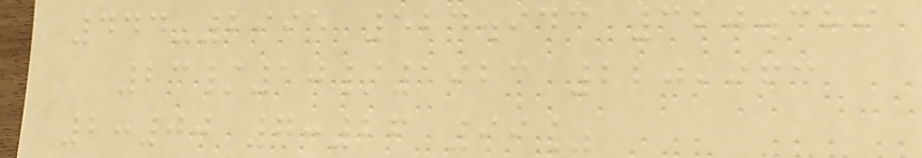444-2995 524.943 320.389
23/10/1923 220,963
2:00 7:26 99%
